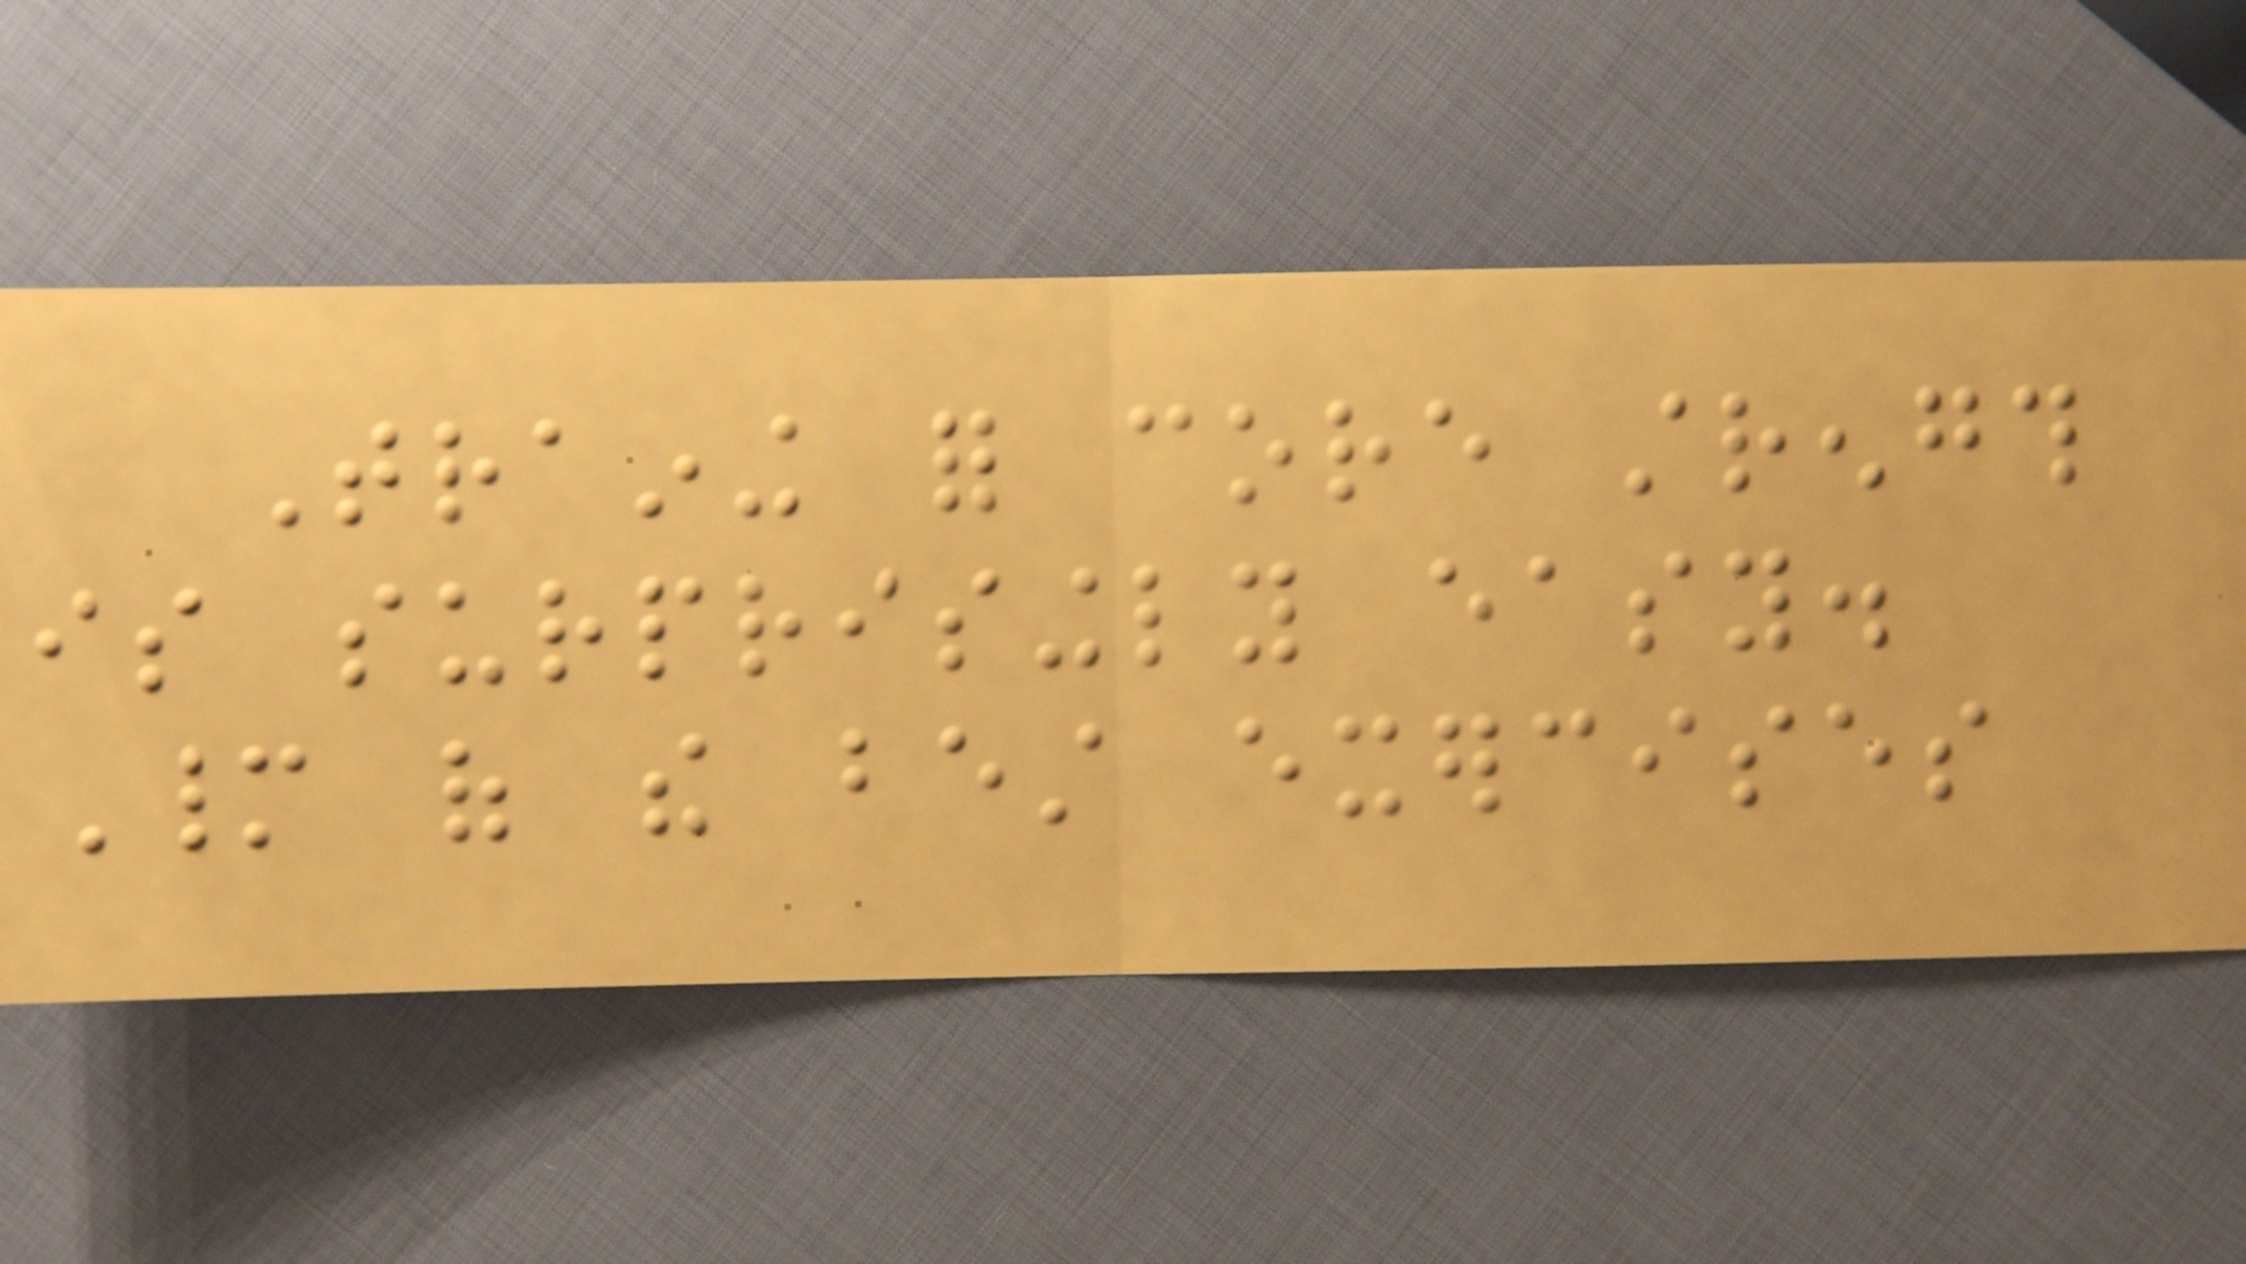Training for core strength
is surprisingly easy.
Many of the best exercises
